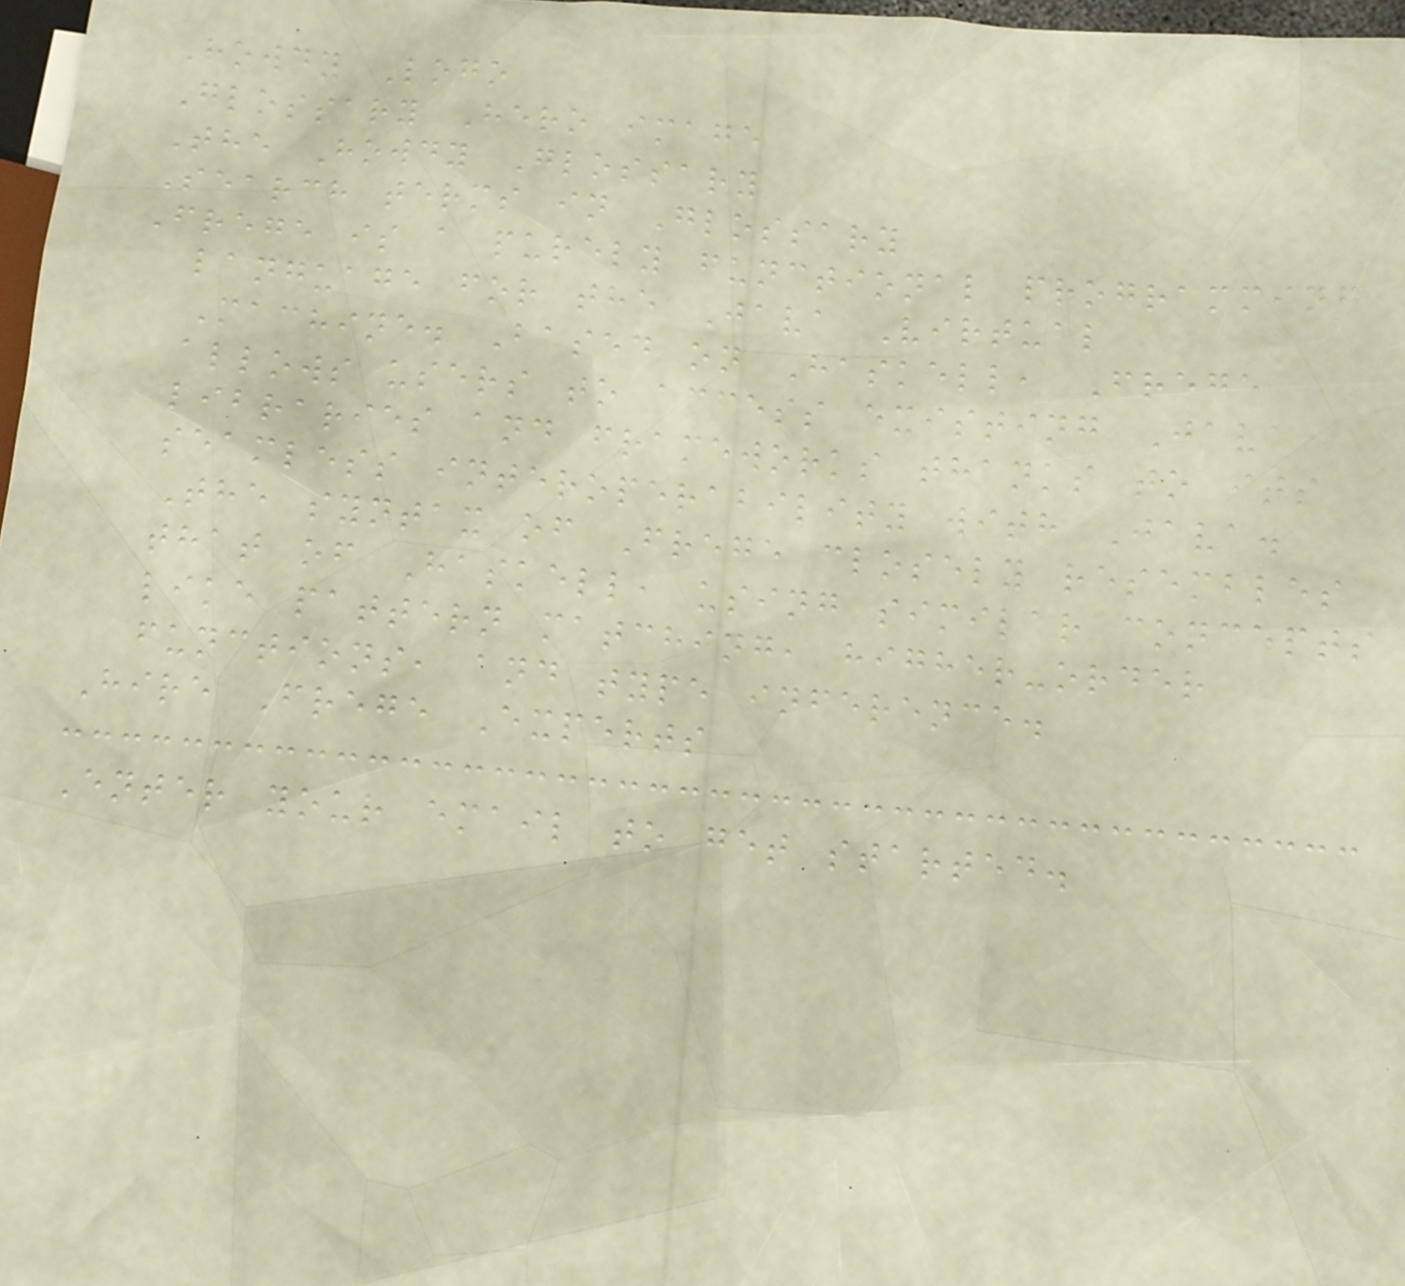Howdy Logo
Glossary Hero image
The Howdy Glossary
Search terms in Glossary
Frege is a purely functional programming
language for the Java Virtual
Machine. Based on Haskell, Frege
allows users to access existing Java
libraries and frameworks thanks to its
seamless interoperability with Java.
The syntax of Frege closely resembles
that of Haskell, using similar concepts
like pattern matching, higher-order
functions, and type inference.
Hire Frege Experts
Enter your email to get started.
